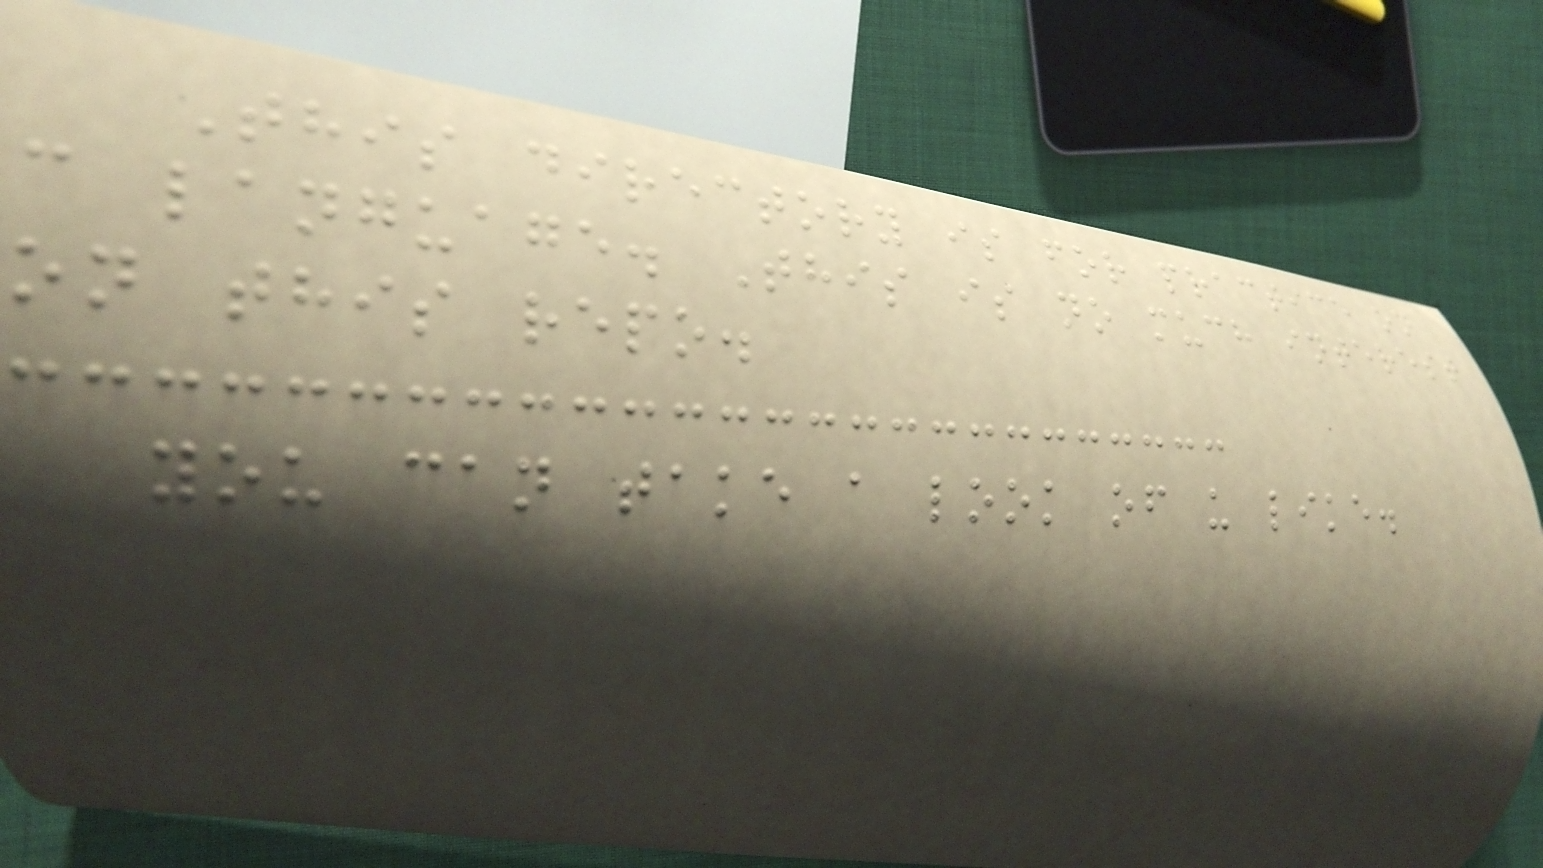This directory is for practice on
c language. This is no much interest
on this repo.
you can take a look of u like.
